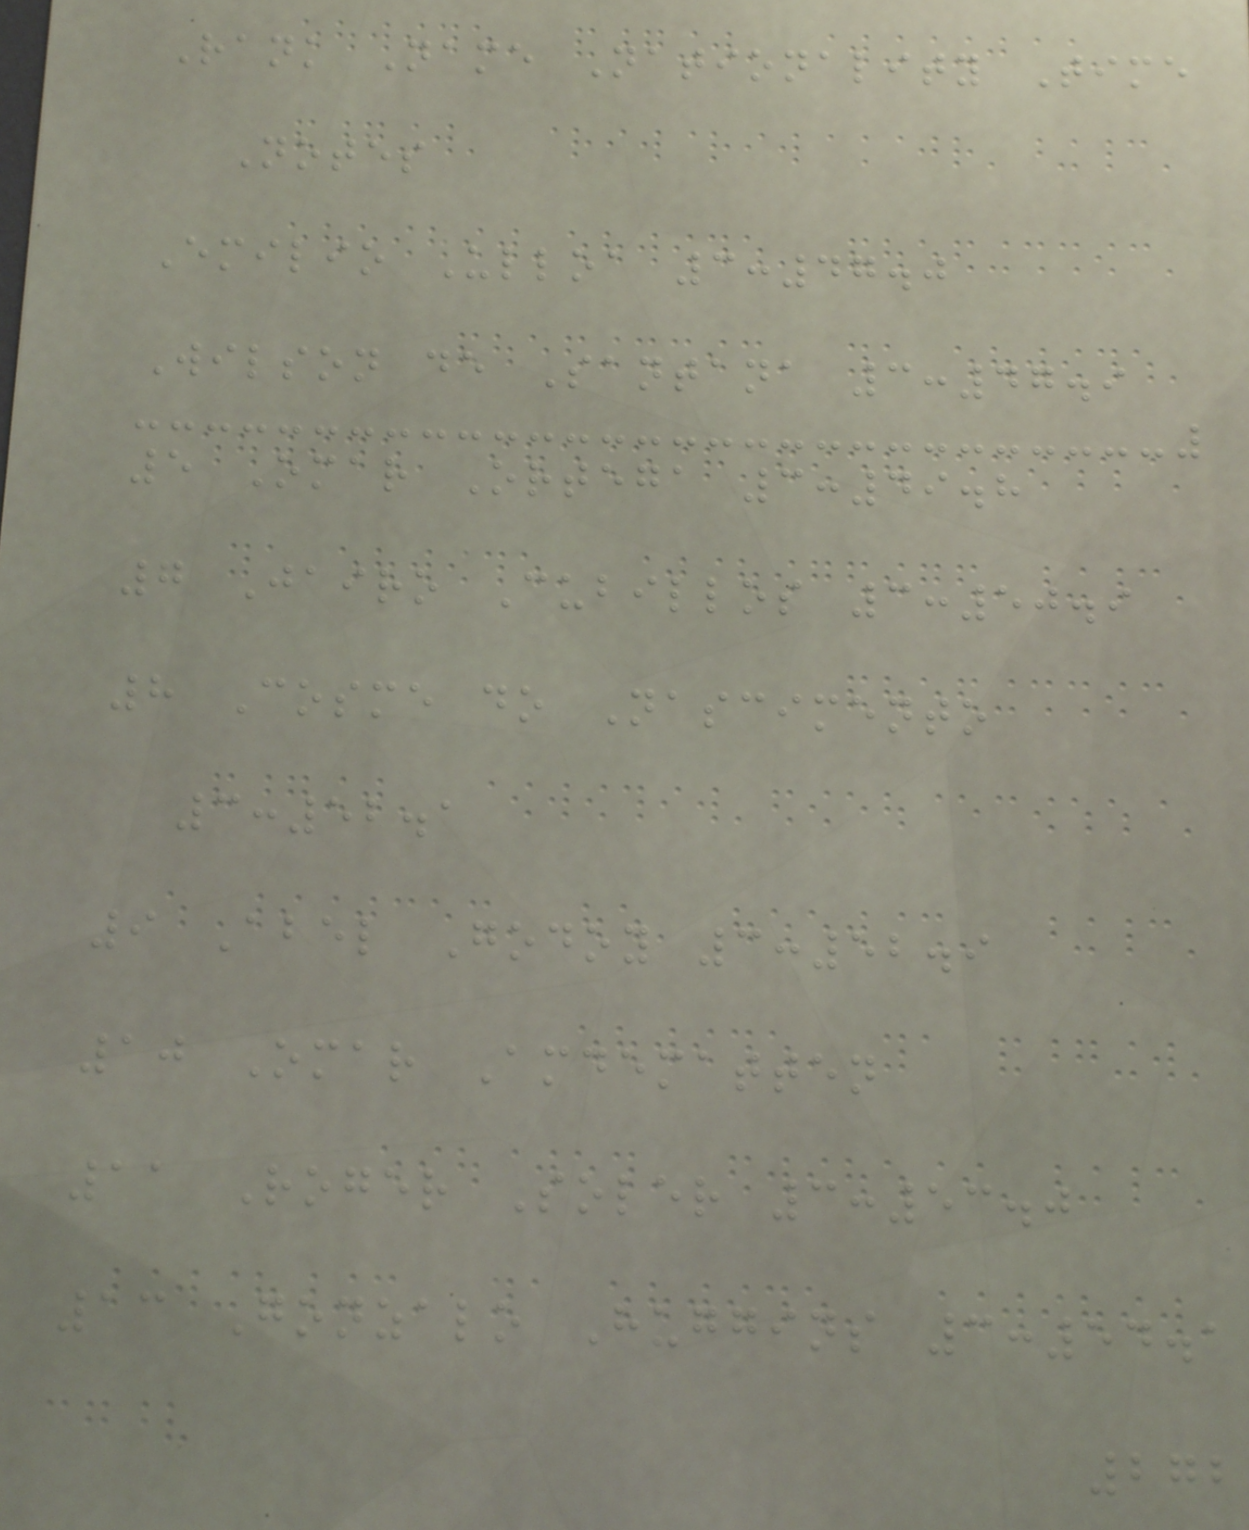Rank Name Nationality Time
Notes
Emilio Ulloa 3:47.0
Wilson de Santana 3:47.9
5 Omar Ortega 3:49.8
7 Jairo Cubillos 3:50.9
8 Cosme do Nascimento
3:52.1
9 Abel Godoy 3:52.9
10 Omar Amdematten
11 Roger Soler 3:53.0
13 Gonzalo Huggins 3:54.1
272
